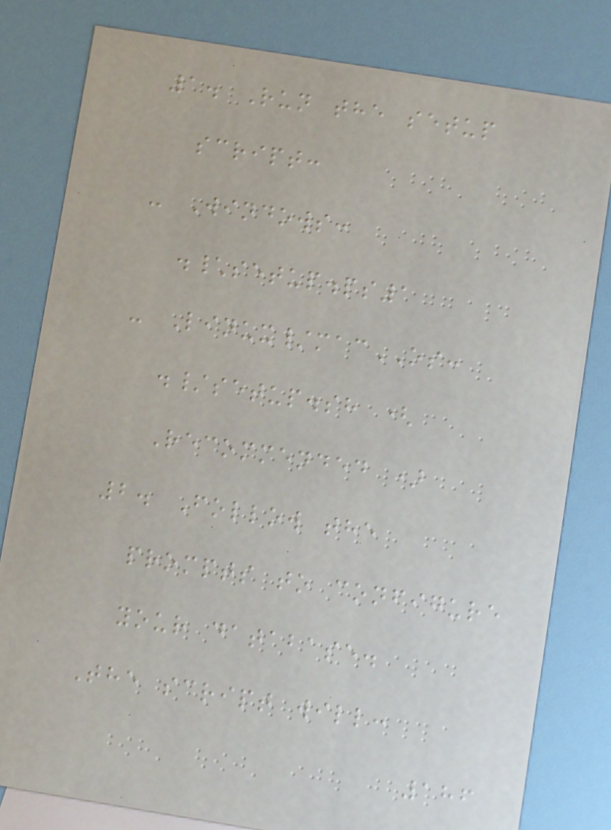1. Run the setup
script:
- Windows:
.\setup.ps1
- Linux/macOS:
./setup.sh (
Recommended )
2. Follow the
prompts to configure
your database.
The script will:
186
